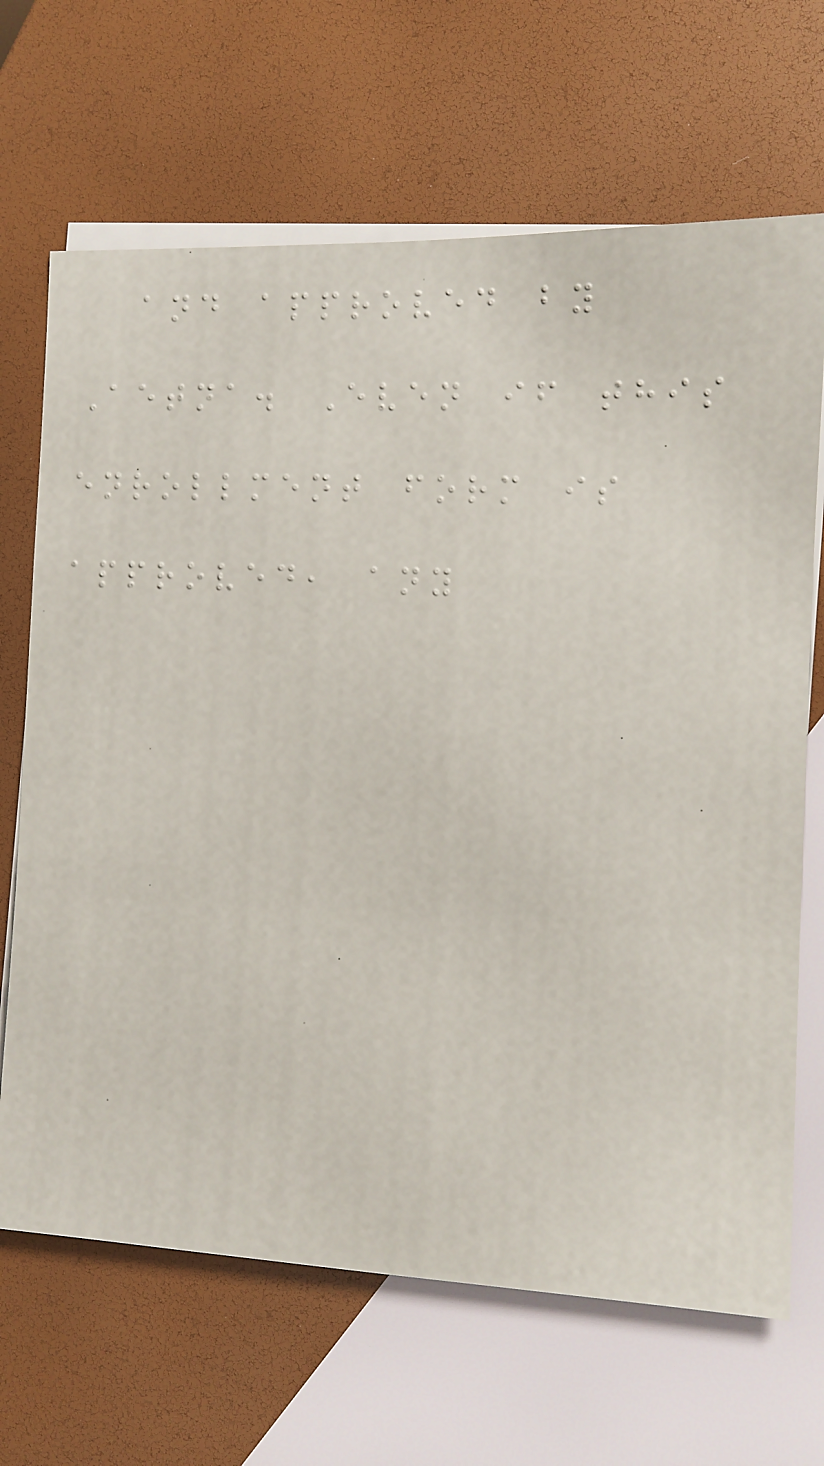and approved by
Aetna. Even if this
enrollment form is
approved, any
